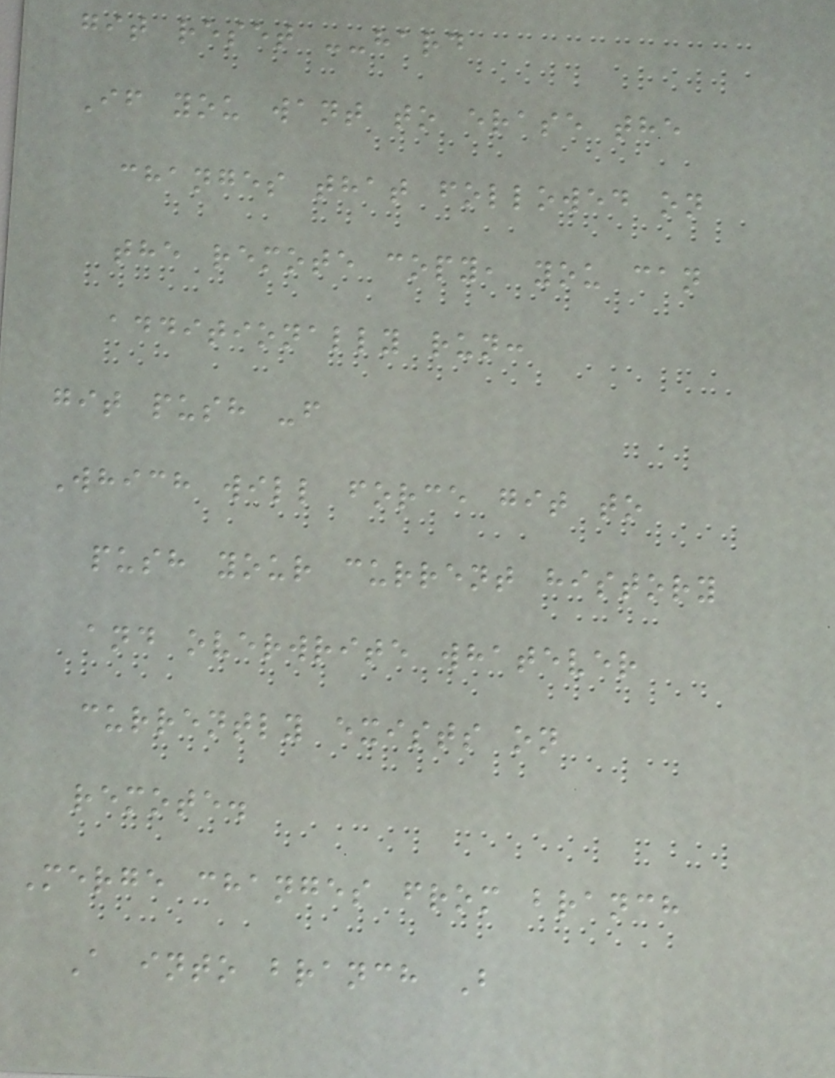git reset --hard
If you want to erase the
changes that followed on
the remote copy, you can
additionally run:
git push -f
Which will force git to
push your current history
and overwrite whatever
currently exists on
remote.
Merge changes from branch
A into branch B
